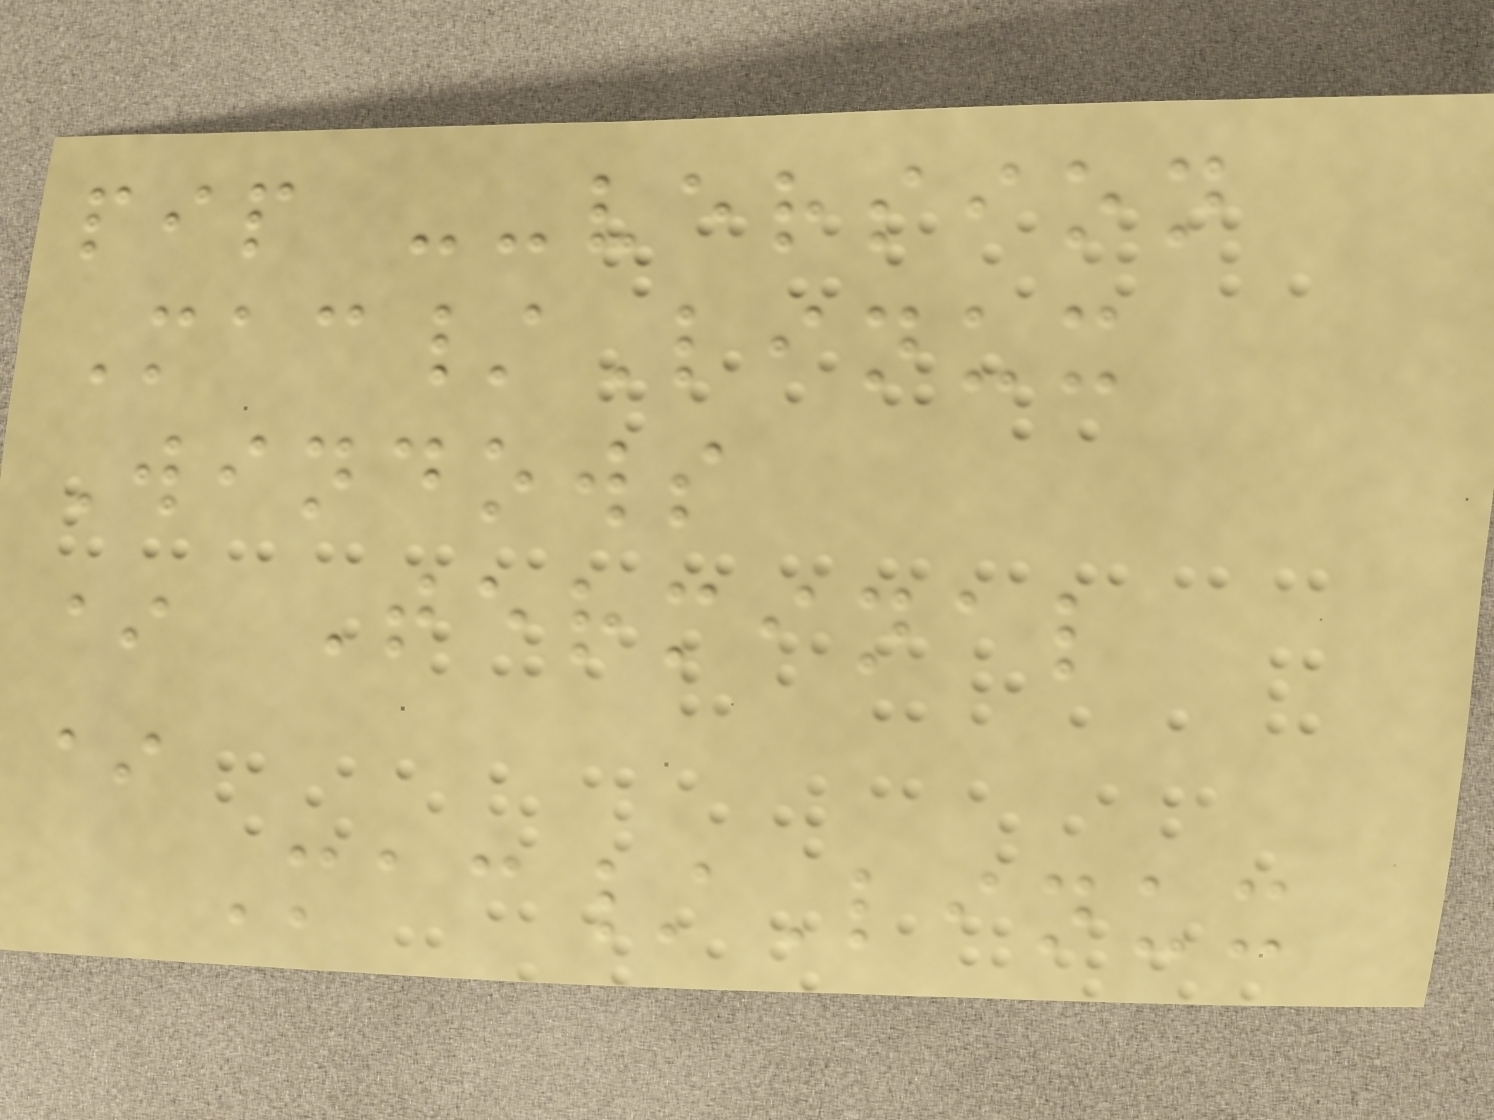pip --version
Mac/Linux
Windows
* Terminal
*
Mac/Linux
